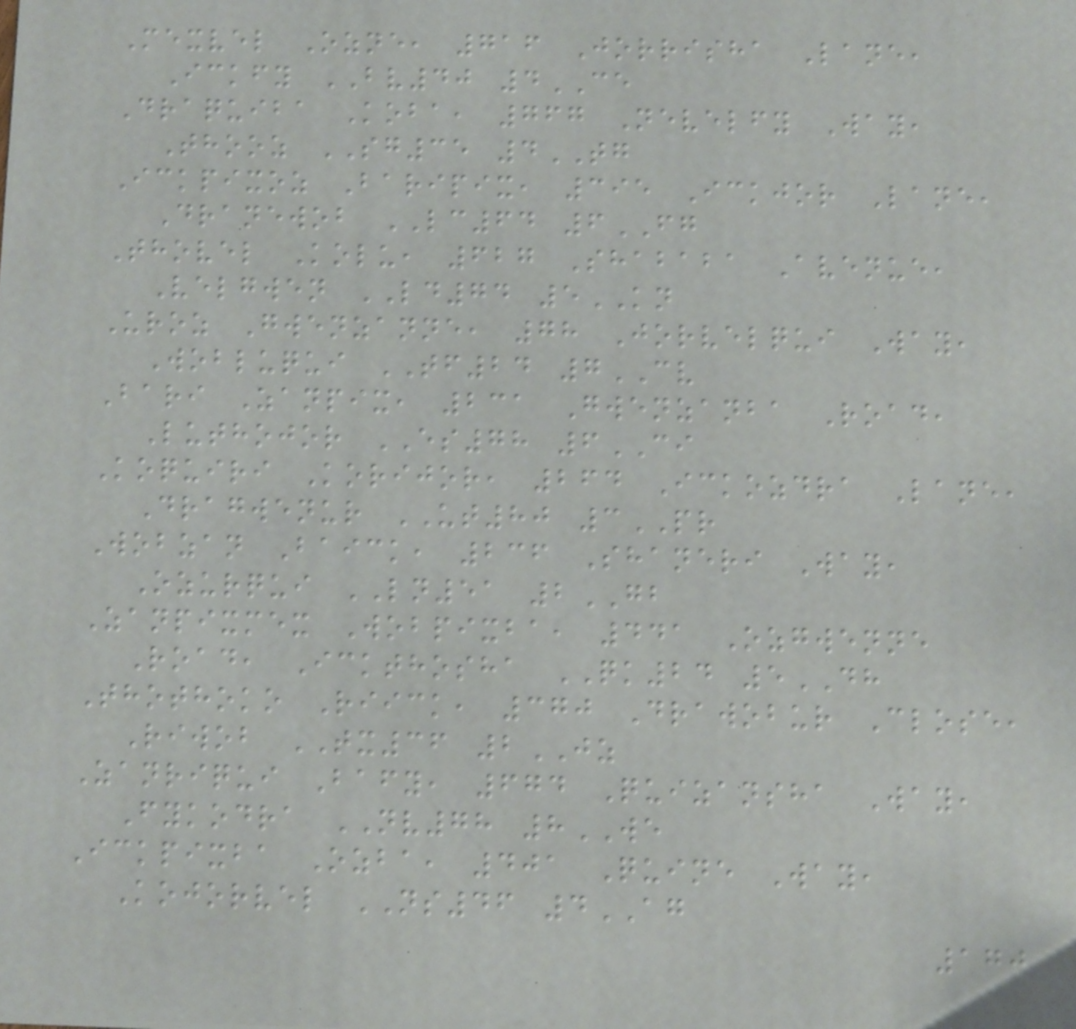Mexvel Ozne, 716 Jorrisha Lane,
Ickfy BV40 4CE
Draquiba Koba, 767 Nevelfy Way,
Thooz SG35 4TG
Ickpixoz Baripix, 395 Ickjor Lane,
Dranewob LC64 6FG
Thovel Kolu, 627 Shababa Avenue,
Velgwen LD74 5KN
Uroz Gwenzanne, 78 Jorvelqui Way,
Wobluqui TF24 7CV
Bari Zanpix, 231 Gwenzanba Road,
Luthojor ES78 6CI
Koquiri Korijor, 264 Ickozdra Lane,
Dragwenur UT80 3PR
Wobzan Baick, 236 Shaneri Way,
Ozurqui LN51 2GB
Zanpixmex Wobpixba, 441 Ozgwenne
Road, Ickthosha QK24 5DH
Thothoko Riick, 370 Drawobur Close,
Riwob TX36 2JZ
Zanriqui Bafy, 674 Quizansha Way,
Fykodra NV78 8WE
Ickpixba Ozba, 401 Quine Way,
Kojorvel NS46 4AG
170
